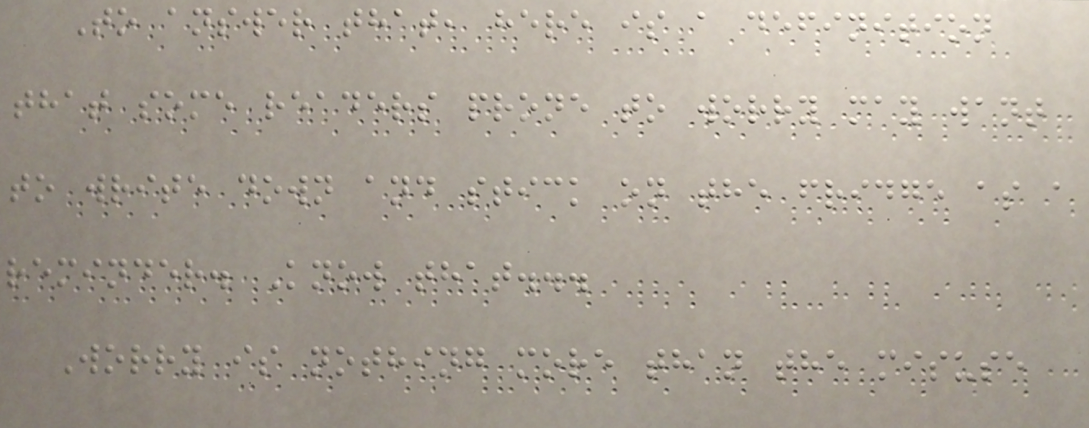To answer that, here is a definition
that some readers prone to worry may want
to write down and stick on the fridge as a
reminder. Know that...
Worry is nothing more than the misuse
